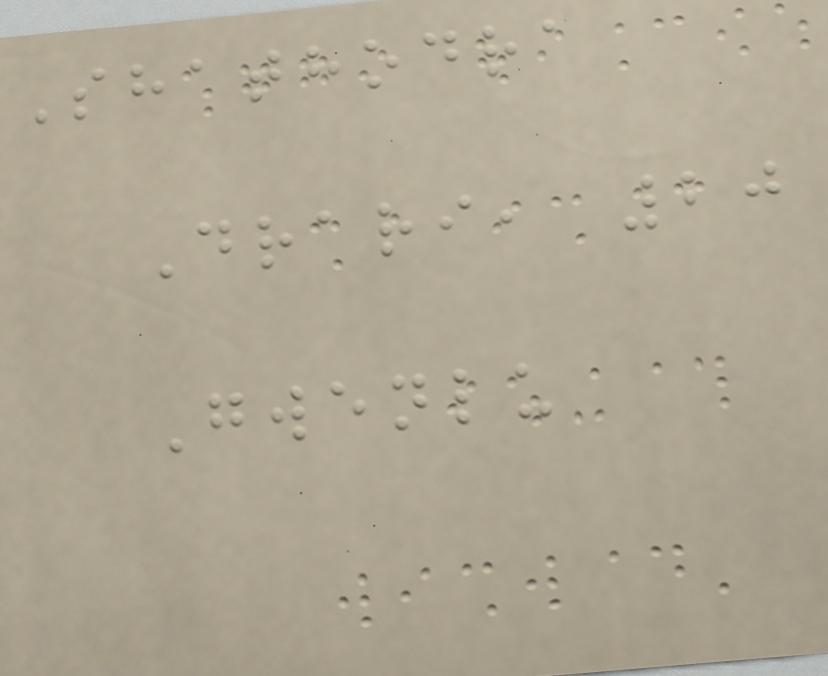Shathodra
Drari, 20
Gwenlu
